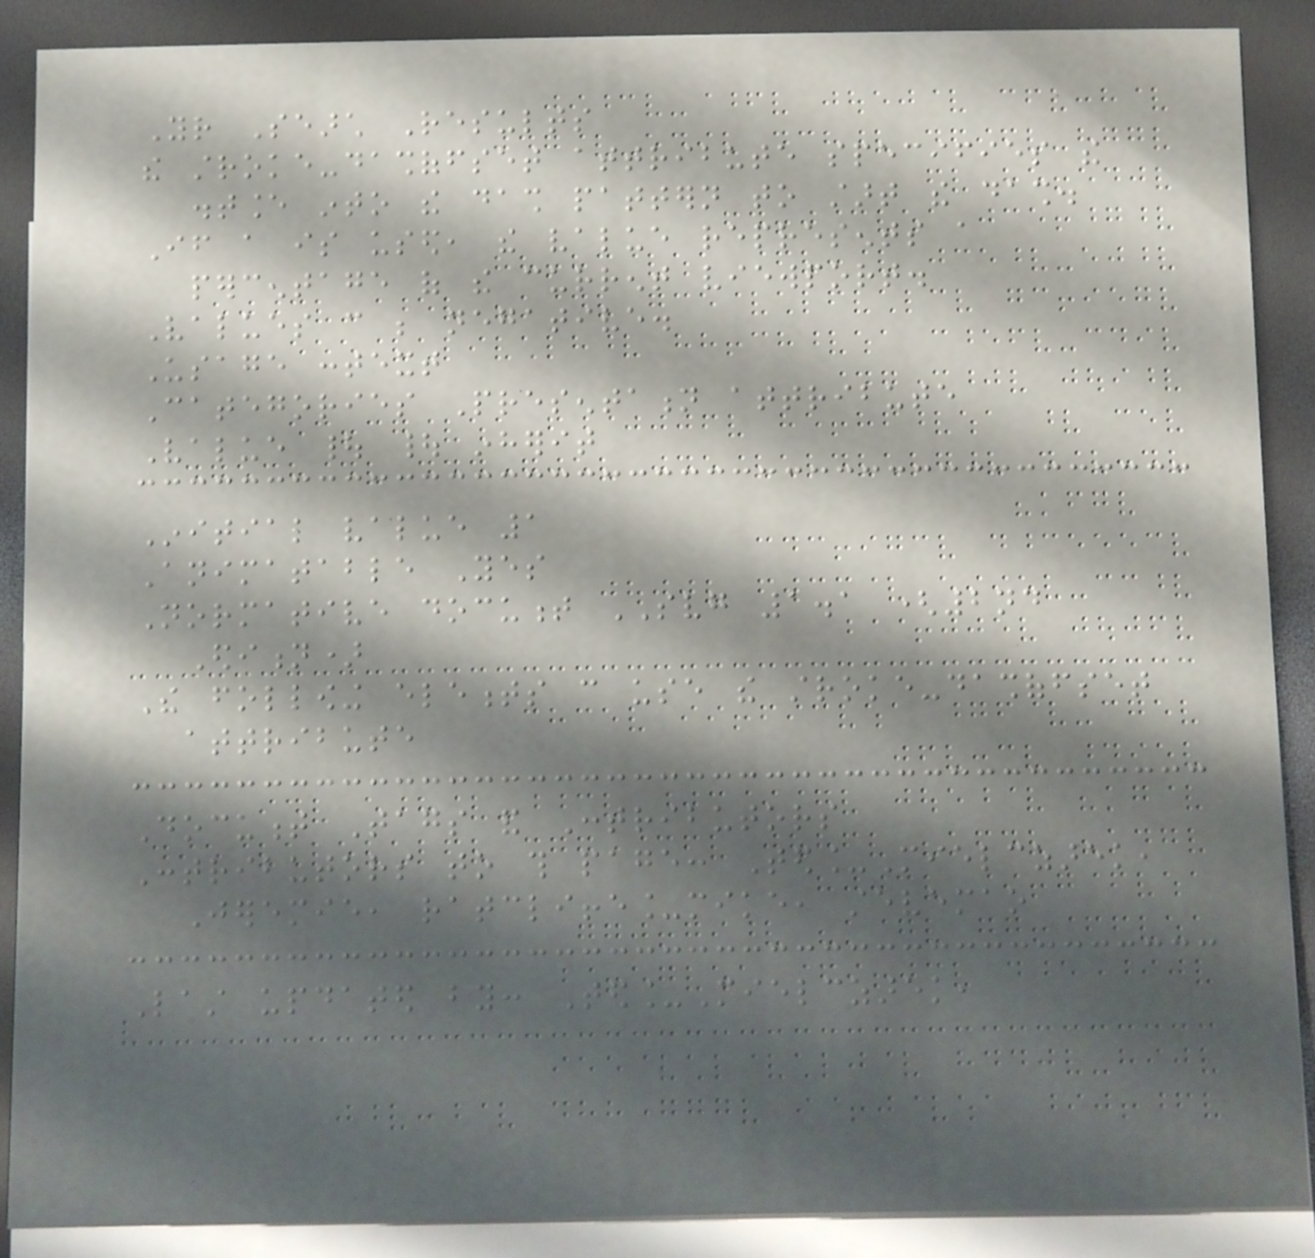Your Search Results
the stroke-dashoffset attribute specifies the
distance into the dash pattern to start the dash.
If a is used, the value represents a
percentage of the current viewport.
Values can be negative.
Usage context
Categories Presentation attribute
Value | | inherit
Initial value 1
Animatable Yes
Normative document SVG 1.1 (2nd
Edition)
The following elements can use the stroke-dashoffset
attribute
Document Tags and Contributors
Contributors to this page: Ted_Mielczarek,
Jeremie, ratcliffe_mike, stevemao
Last updated by: Ted_Mielczarek,
